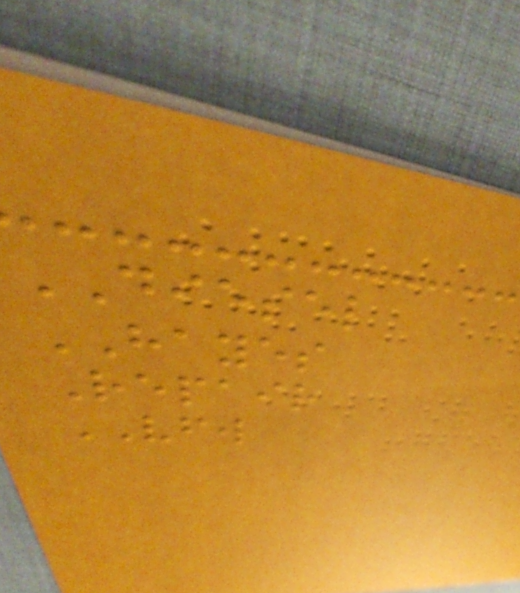DIESEL
HAYES
Repair
VFW
